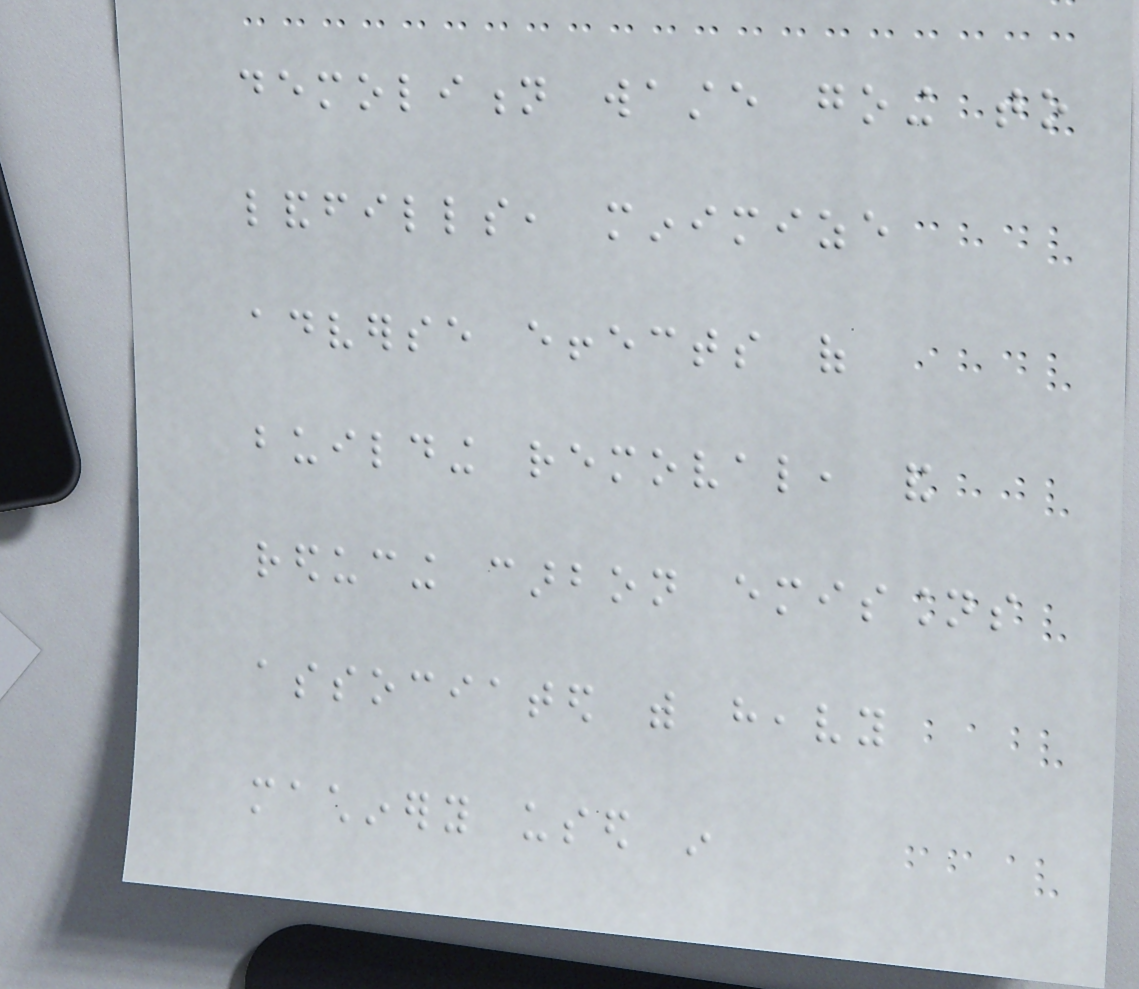demolition waste going to
landfills, minimize
adverse effects of
building removal, and
reducing carbon emissions
associated with heavy
machinery used in
